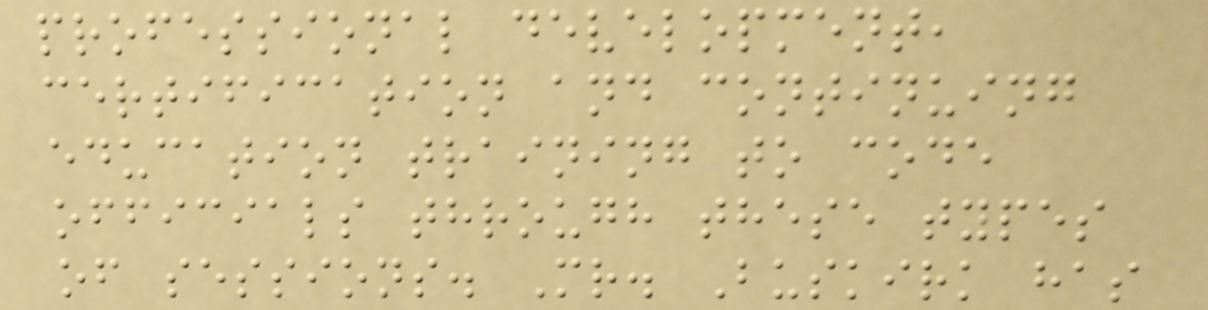professional development,
certification and continuing
education training to code
officials through these types
of sessions. Mr. Buskirk has
